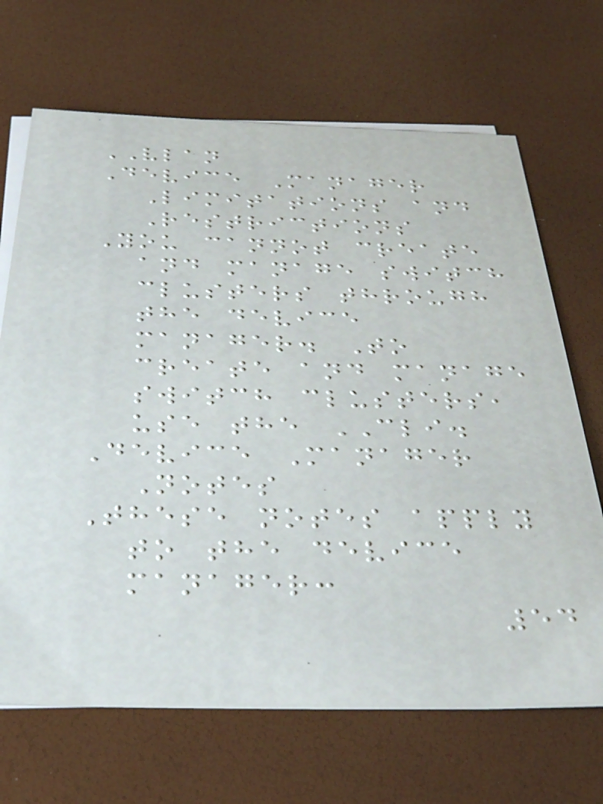VLAN
Device Manager
Limitations and
Restrictions
You cannot create
and manage switch
clusters through
the device
manager. To
create and manage
switch clusters,
use the CLI.
Device Manager
Notes
These notes apply
to the device
manager:
54
